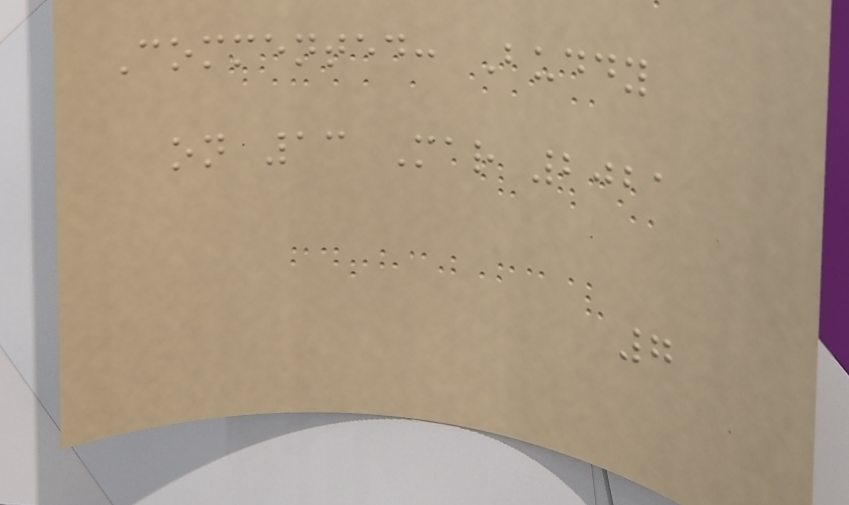Commented: Buddy
on 13 Mar 2021
7
